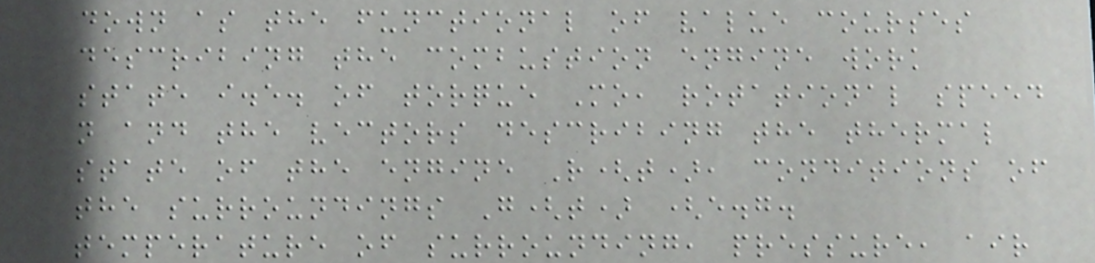down as the functional of value courses
describing the combustion engine work
state i.e. of torque Mo, rotational speed
n and the vectors describing the thermal
state of the engine R(t), conditions of
the surroundings G(t) (e.g.
temperature of surrounding, pressure, air
